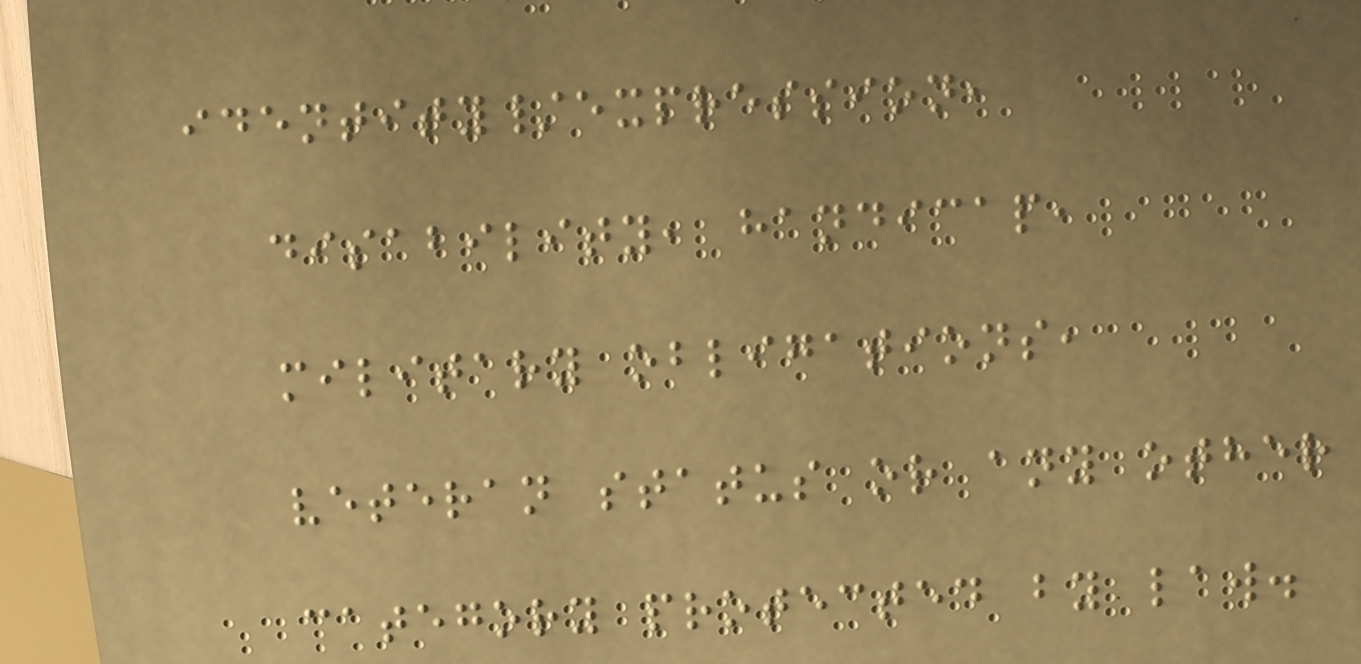identity/expression,
disability, handicap,
military obligations,
veteran status or any other
category protected by law.
